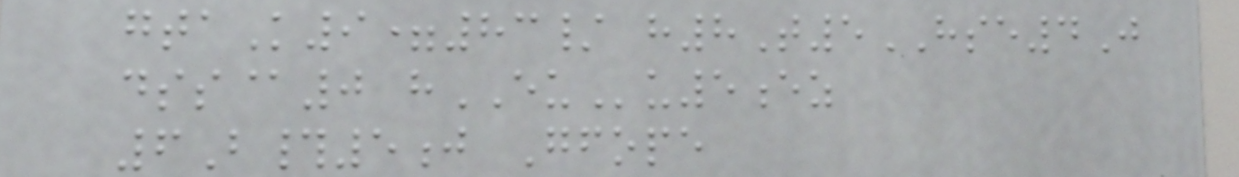gtaK9=83/ h8T5HSE4J
dss@0 hEUu5ez
6B#5j Gfope
